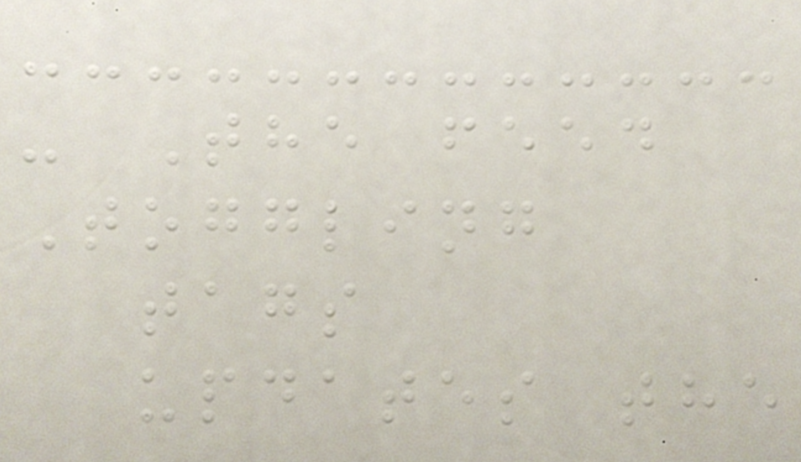- The feed
Toggling
tags
updates the
